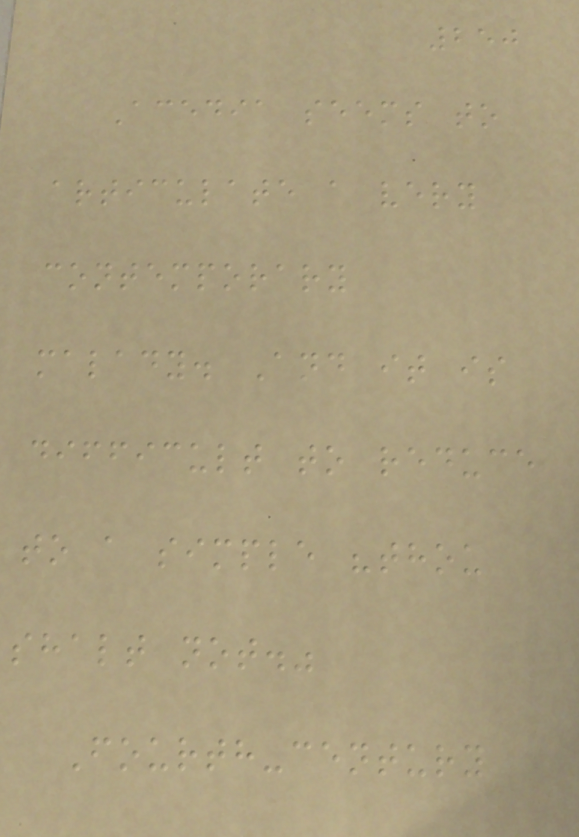250
Acedia seems to
articulate a very
contemporary
malady. And it is
difficult to reduce
to a simple "thou
shalt not."
Fourth-century
